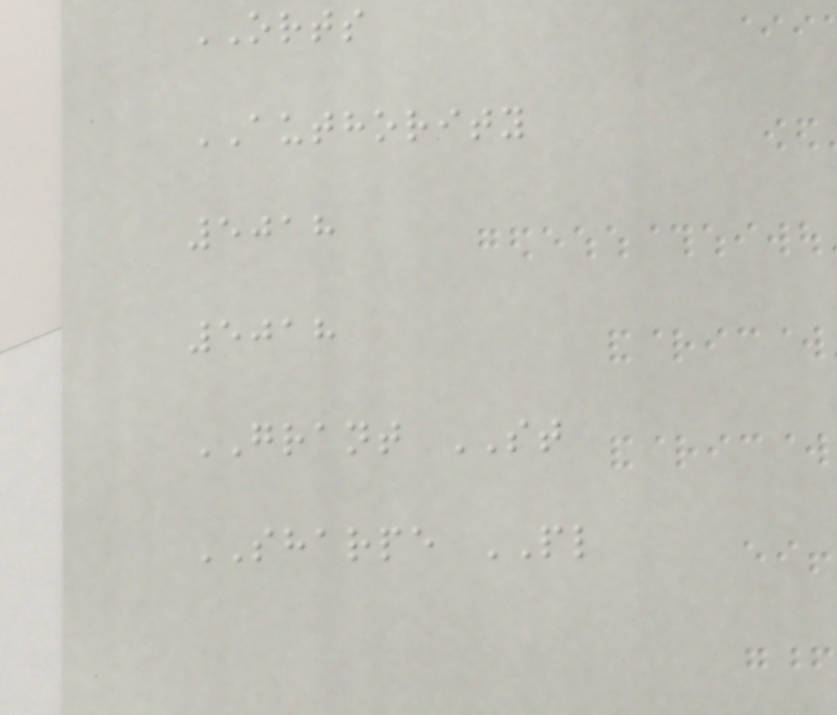ORTS
AUTHORITY
5018
5018
GRANT ST
SHARPE PL
